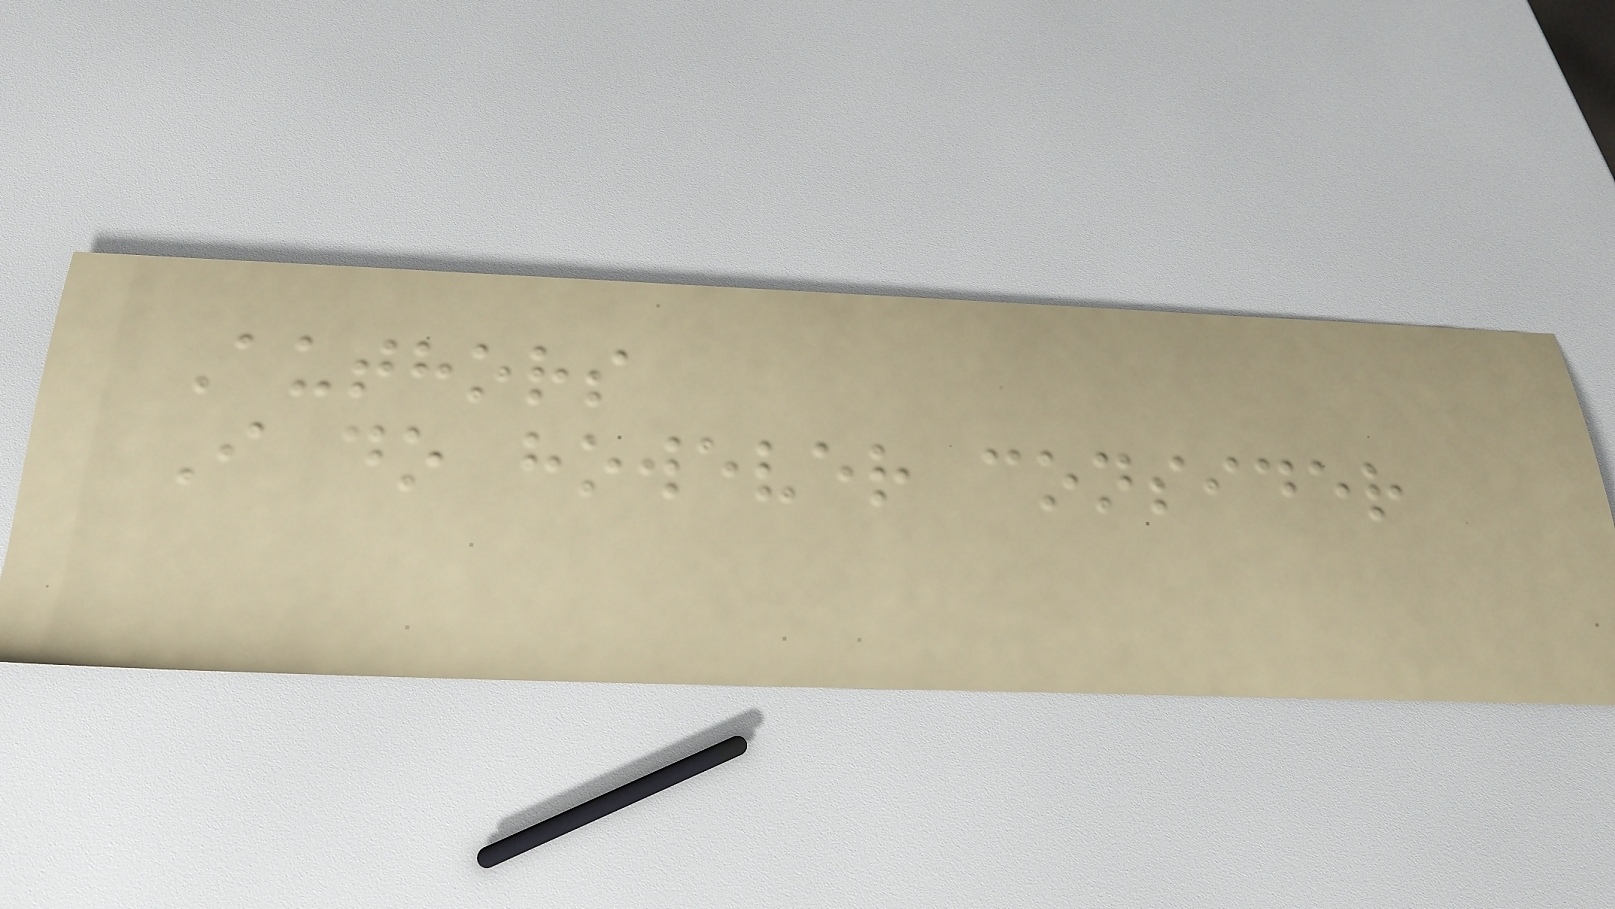Authors
I do however consider
